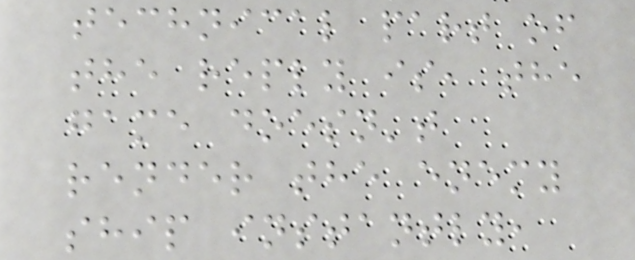technical part of
the reply is, the
game doesn't
render the enemy
ship instantly,
